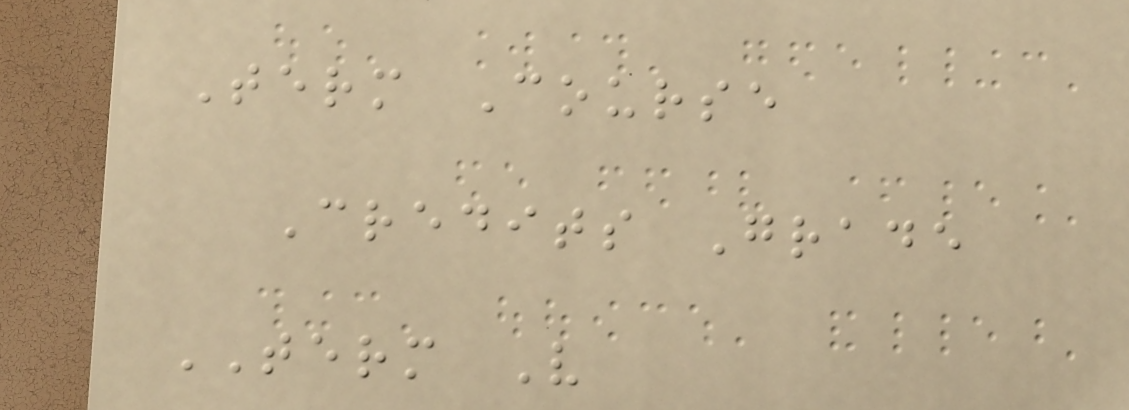Term Course
Credits Grade
TERM V
